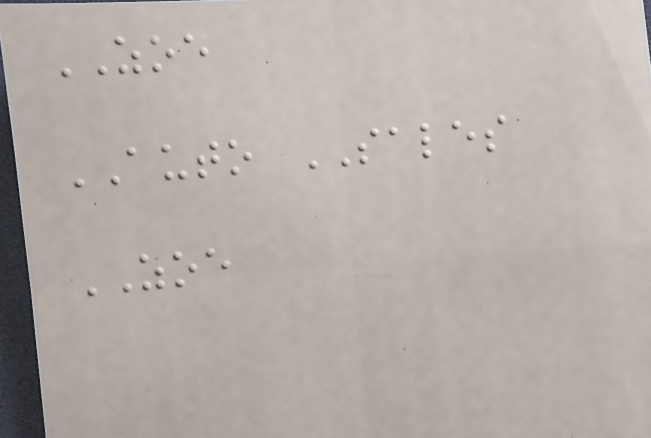ZOE
AUTO SALES
ZOE
